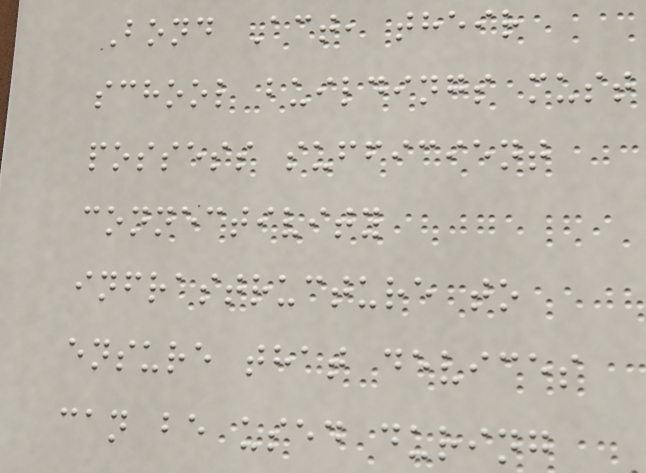Bond Act, their
school buildings must
possess sufficient
connectivity
infrastructure to
ensure that devices
can be used during
